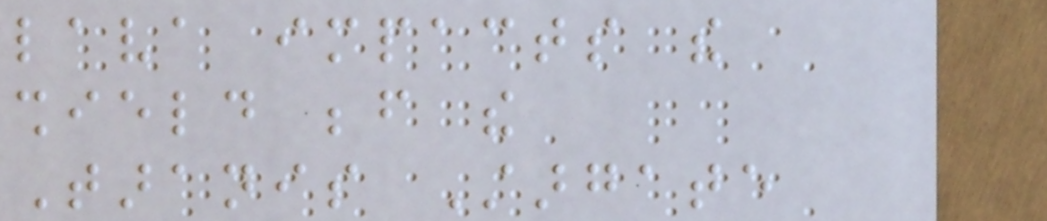lava impacts the
shield before the
Taranis Stargate
